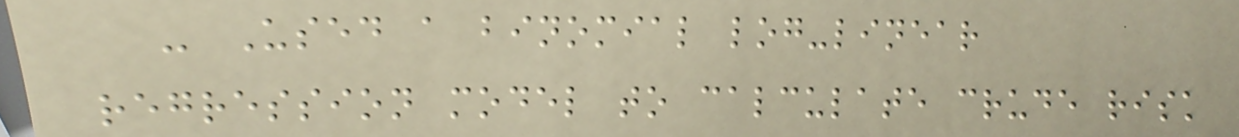- Used a binomial log-linear
regression model to calculate crude risk
